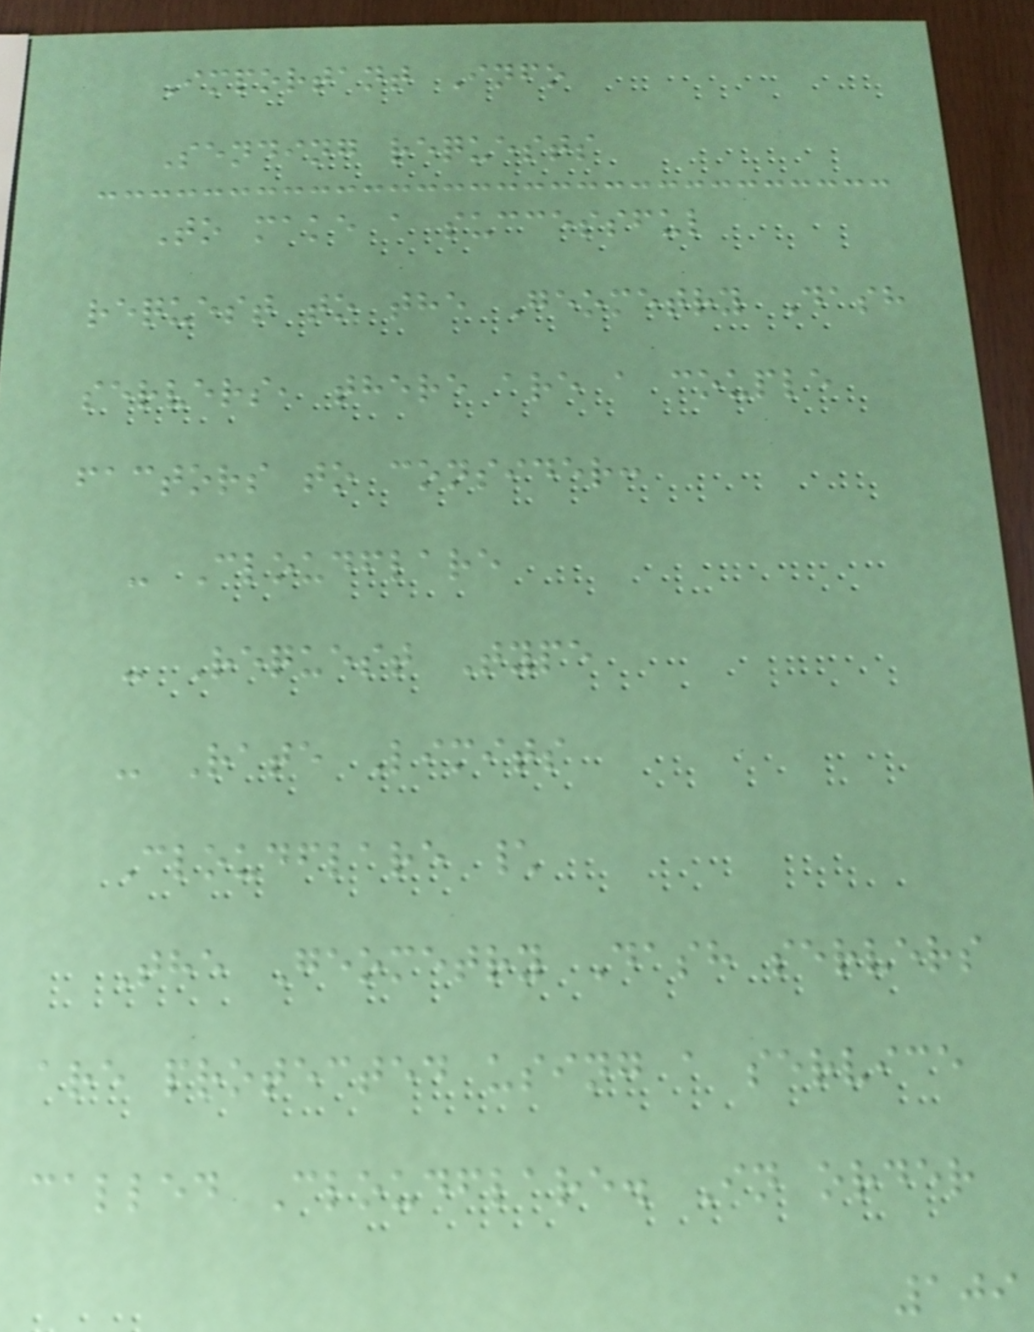Important Info
Sending requests
To make a successful
request to the Geometry Dash
servers, there are a couple
factors to consider:
- Cloudflare
- Request Type
- Rate Limits
Cloudflare \
The Geometry Dash servers
are protected using a service
called Cloudflare. In order
109
